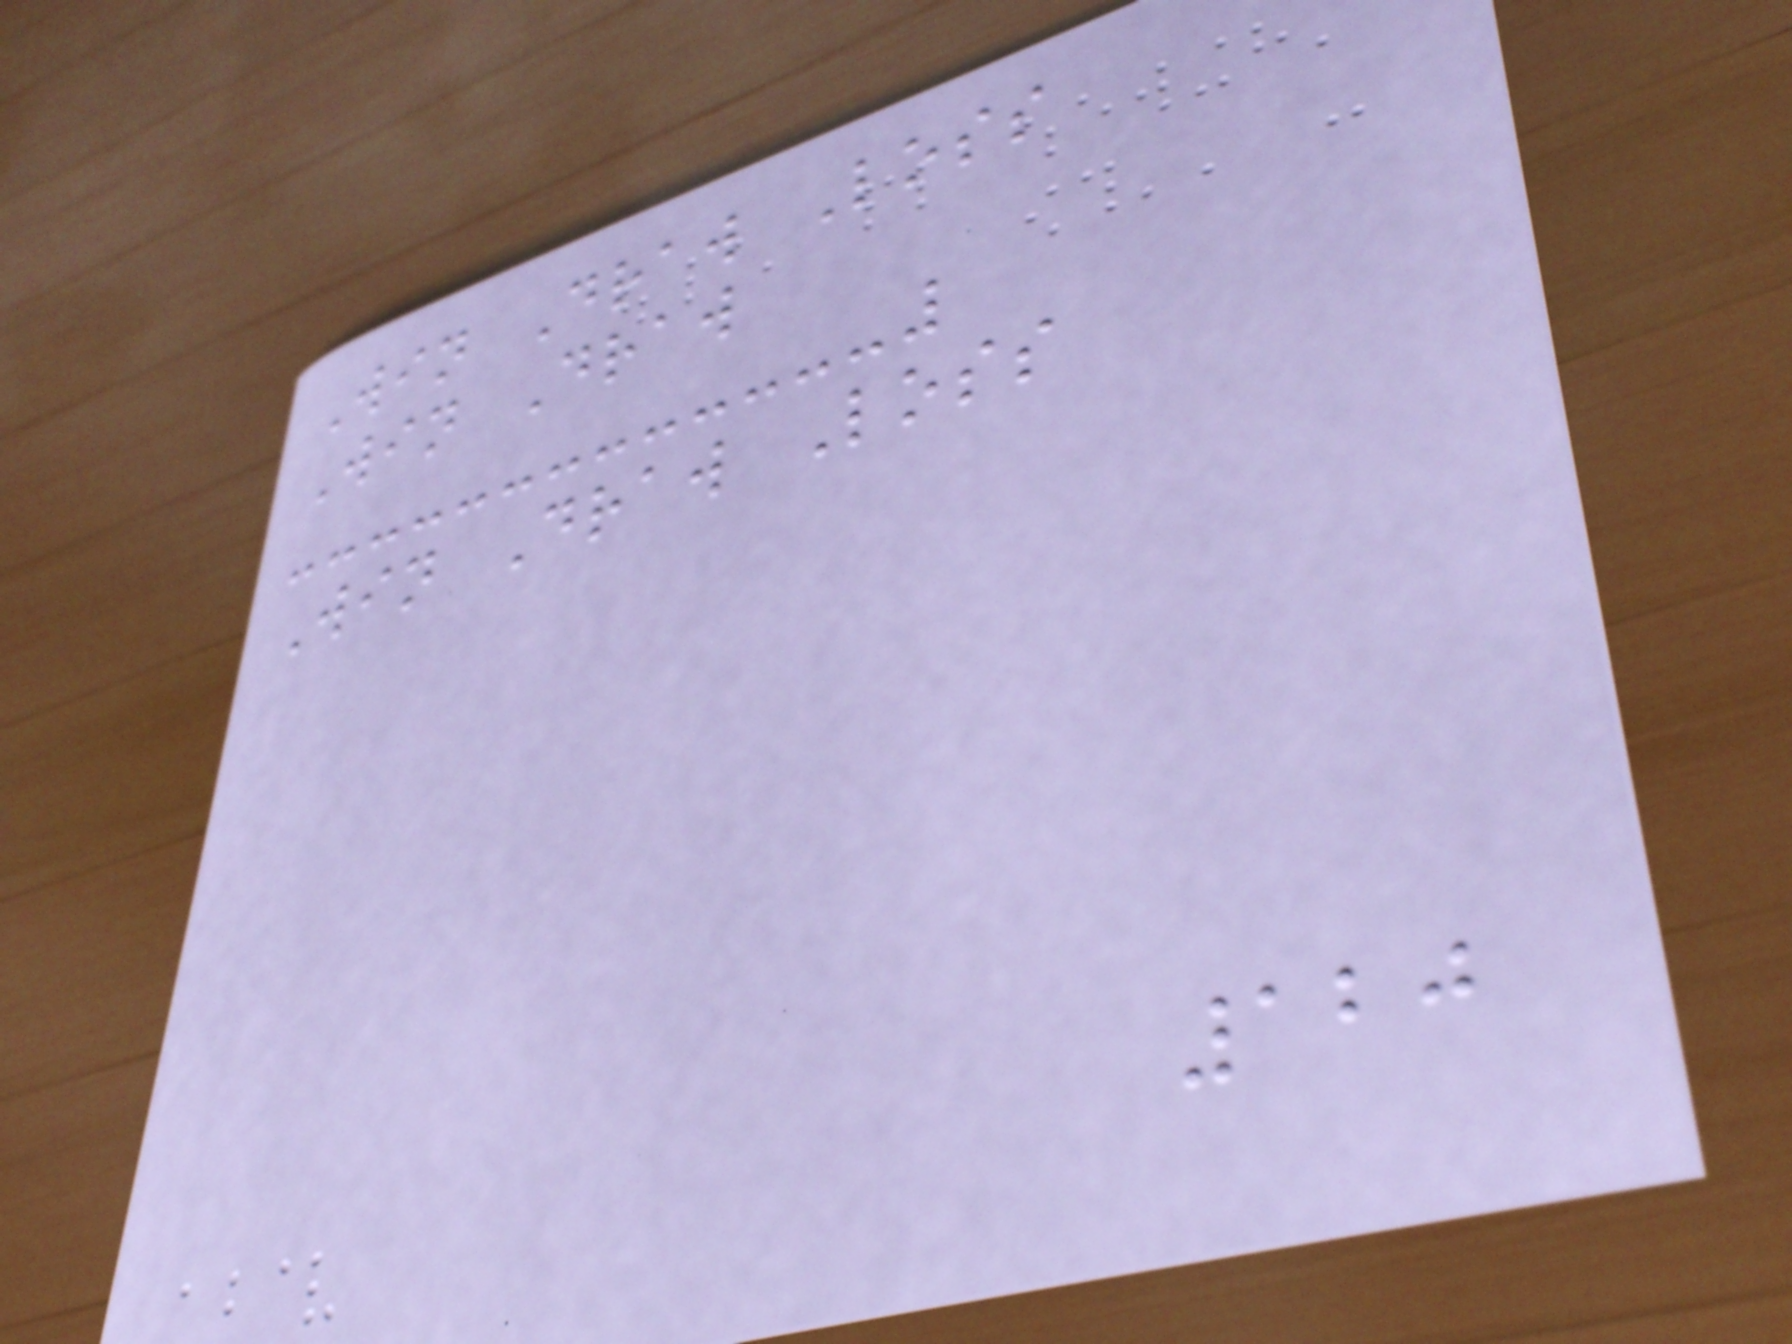Win Draw Loss
Win Draw
Win Draw Loss
120
